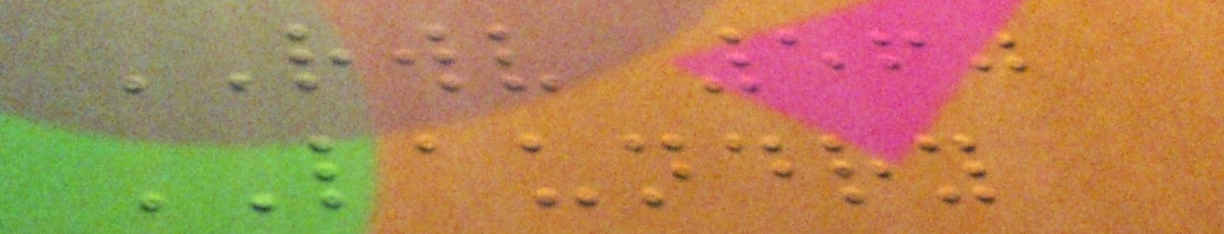RWV 560
LAUNDRY
